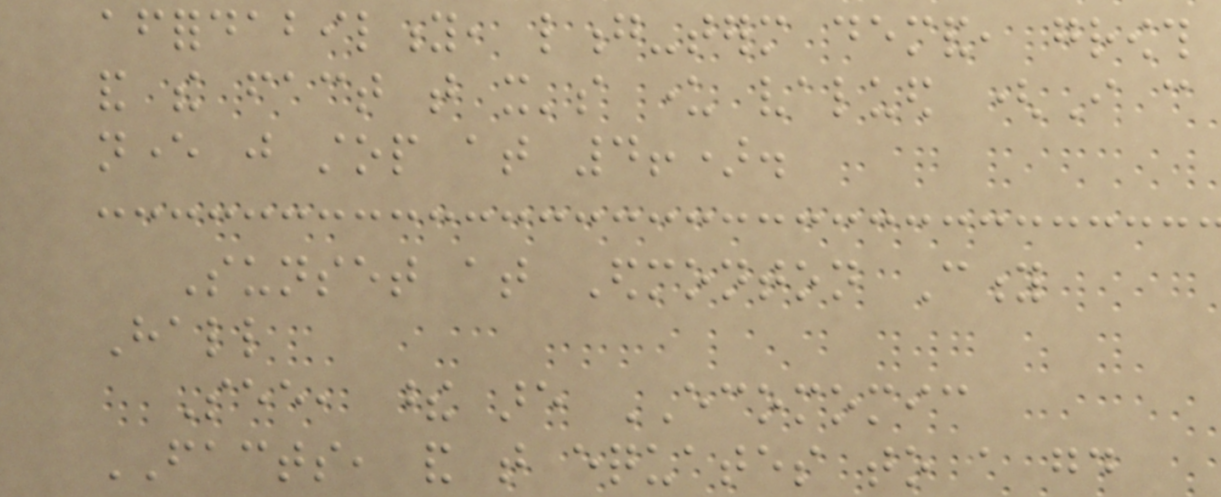affordability, long-term demand, growth
and the fact that it's under valued (I can
never just stop at 4!).
Sunset at Edmonton City
Hall
See, these are ECOMOMIC
FACTS, and that equates to a good
